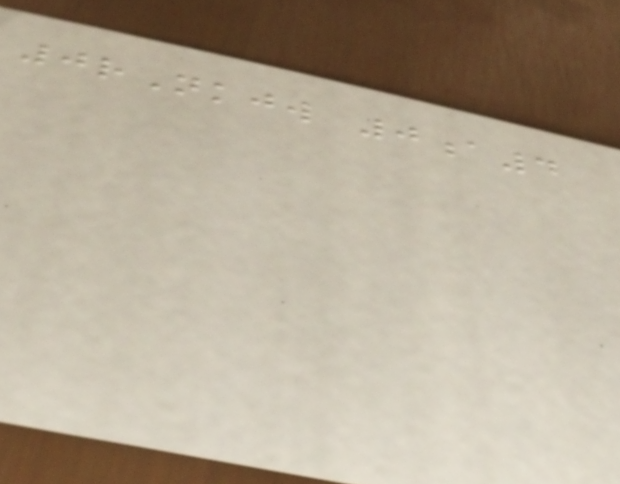0rNkjw 0a4
